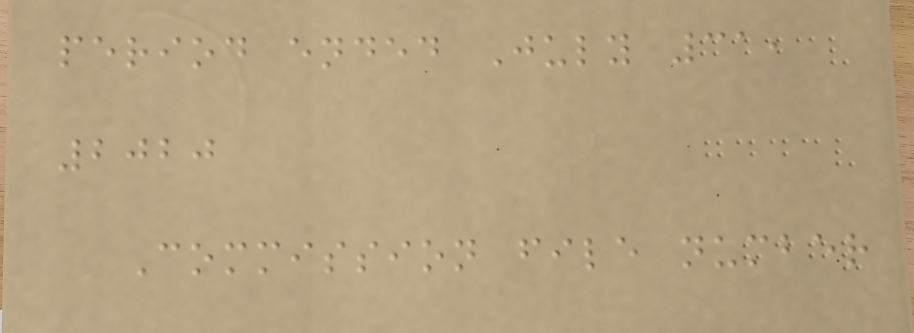period ended July 31,
2020
Commission file number
